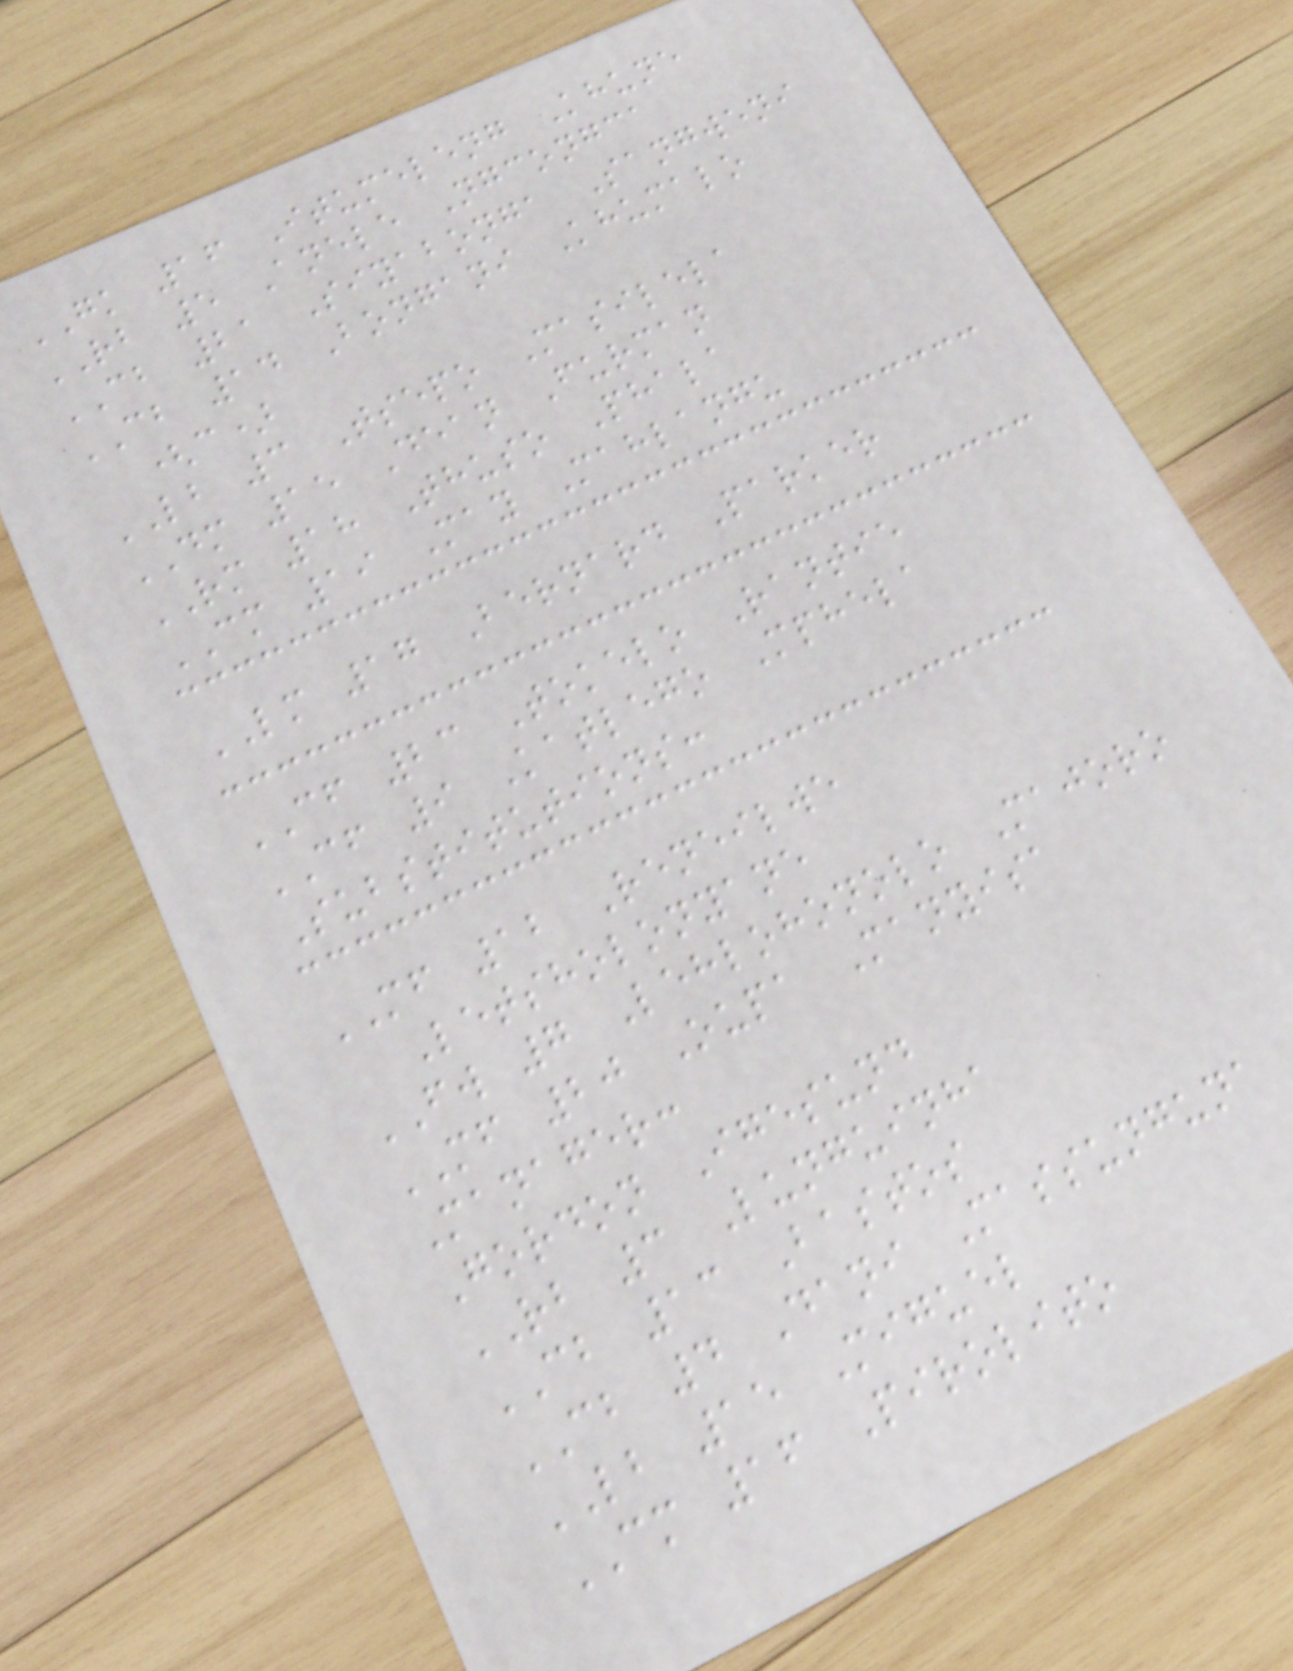GK 16 Itumeleng Khune
RB 5 Anele Ngcongca
CB 21 Siyabonga Sangweni
CB 14 Bongani Khumalo
(c)
LB 3 Tsepo Masilela
DM 15 Dean Furman
RM 18 Thuso Phala
CM 19 May Mahlangu
LM 17 Bernard Parker
CF 23 Tokelo Rantie
CF 9 Katlego Mphela
Substitutions:
MF 12 Reneilwe
Letsholonyane
FW 7 Lehlohonolo Majoro
MF 20 Oupa Manyisa
Manager:
Gordon Igesund
RB 3 Lunguinha
CB 13 Bastos
CB 4 Dani Massunguna
LB 15 Miguel
CM 16 Pirolito
